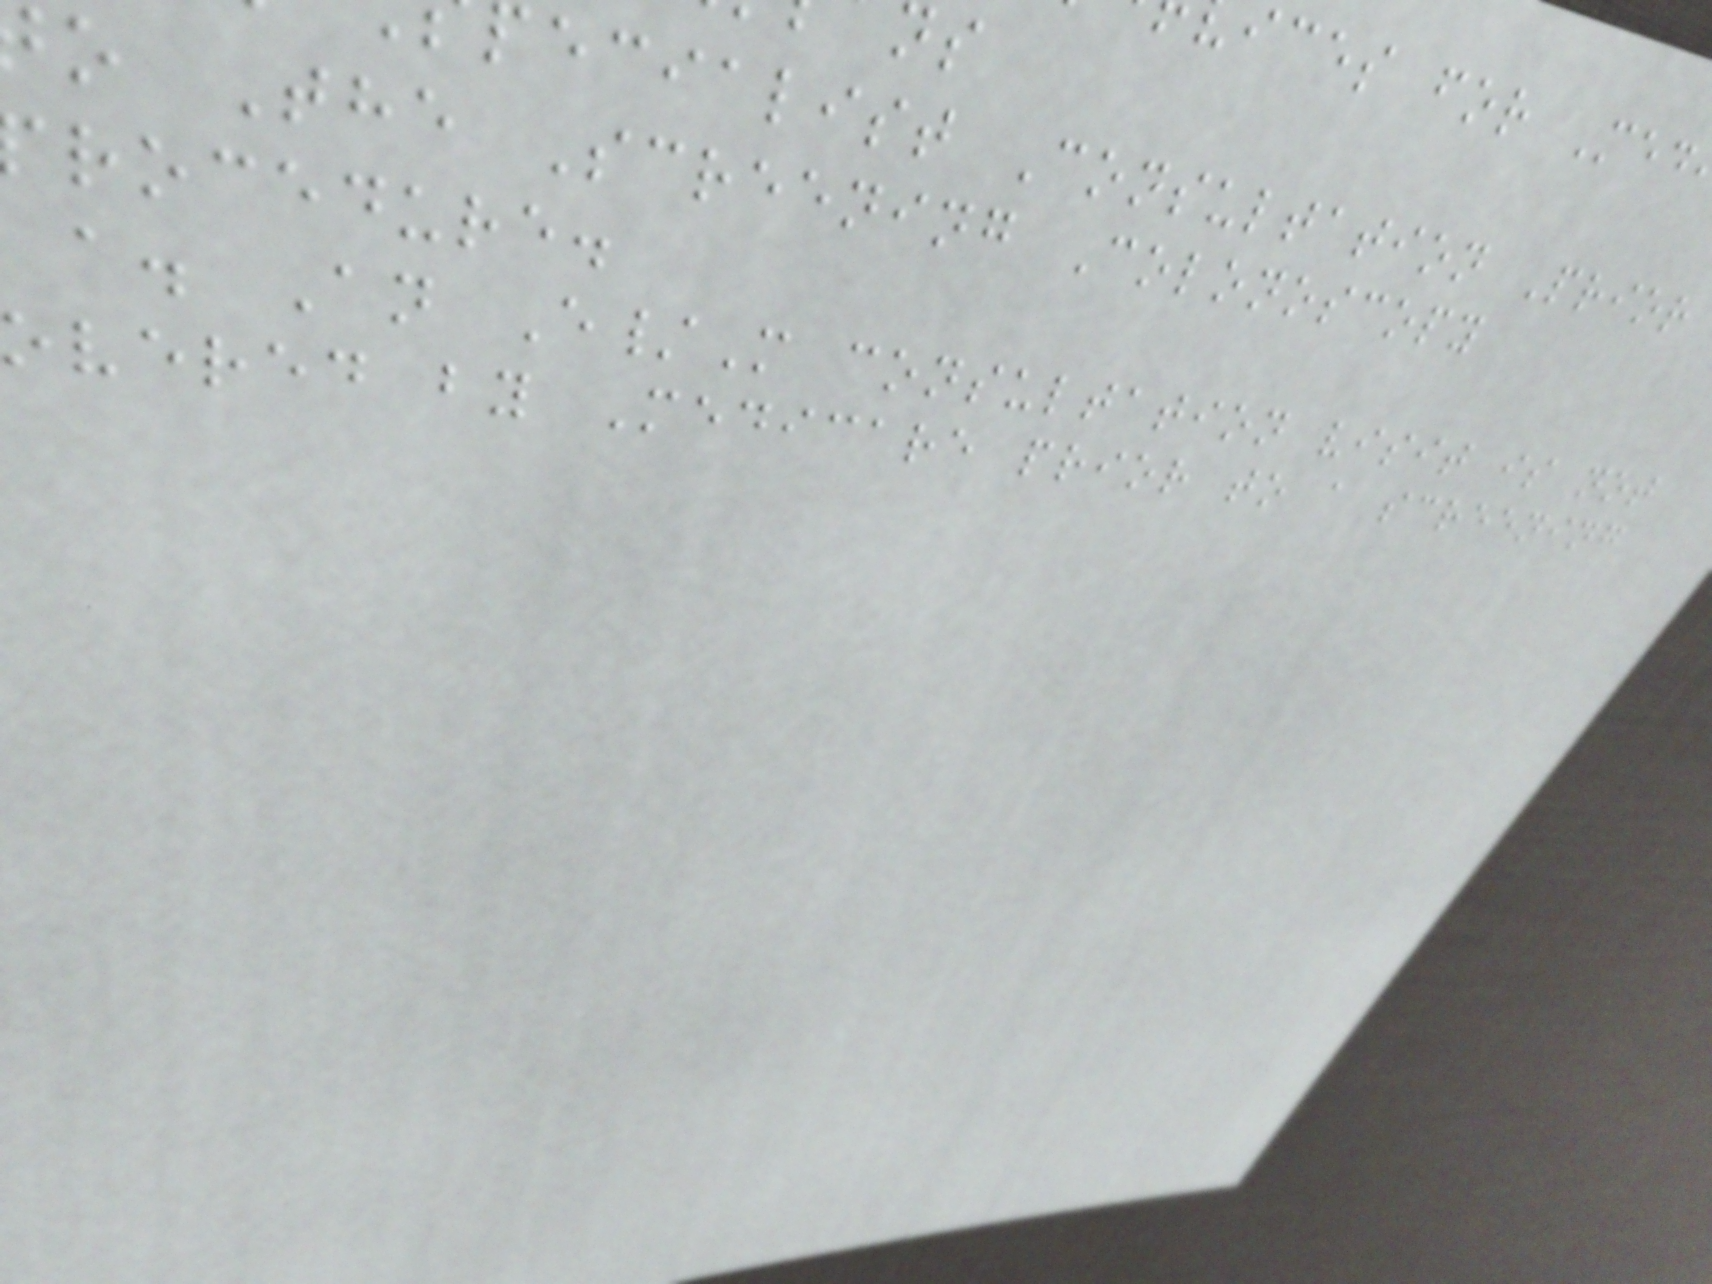ices for Med
ecialist Consultation Prior
o The Screening Colonoscopy
rocedure.
a. An E/M consultation visit is not
overed by Medicare prior to a screening
